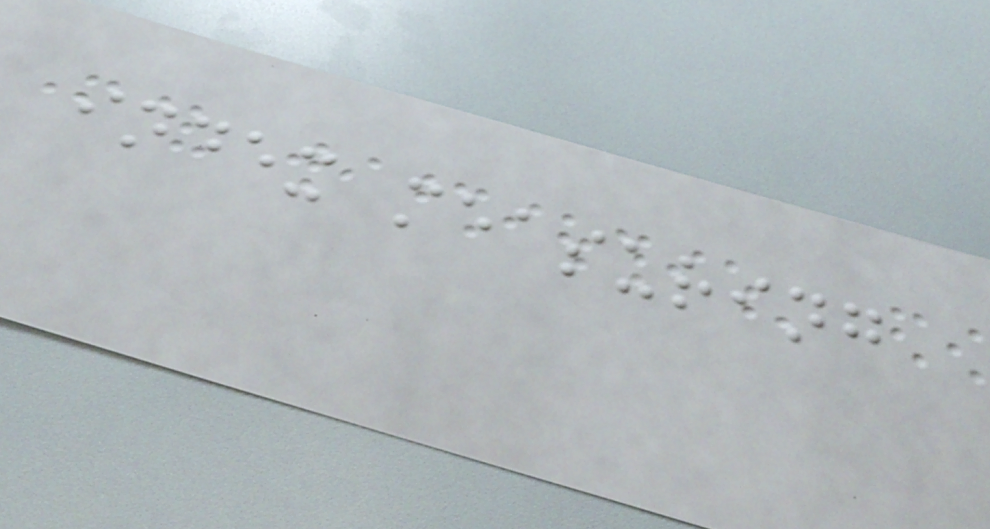index measuring
